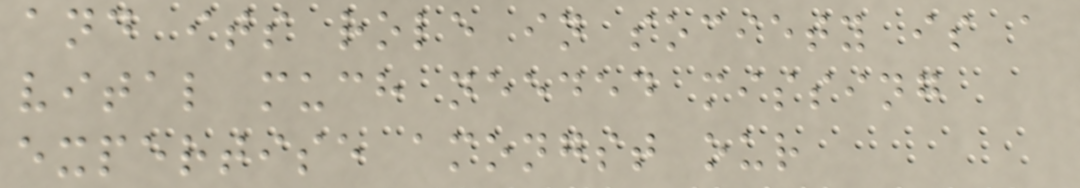and its role in society is a
vital much needed missing
expertise amongst our
